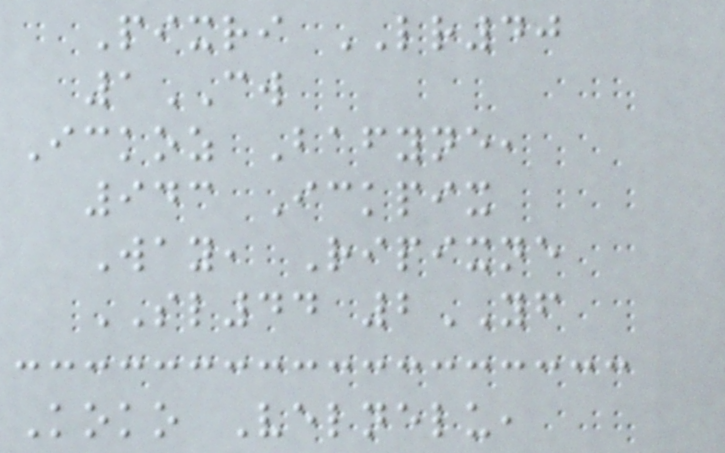Pixri LR40
1CW
Ickoz Bafyne,
943 Ickpix
Way, Ripixne
SL44 2YF
Koko Velnelu,
